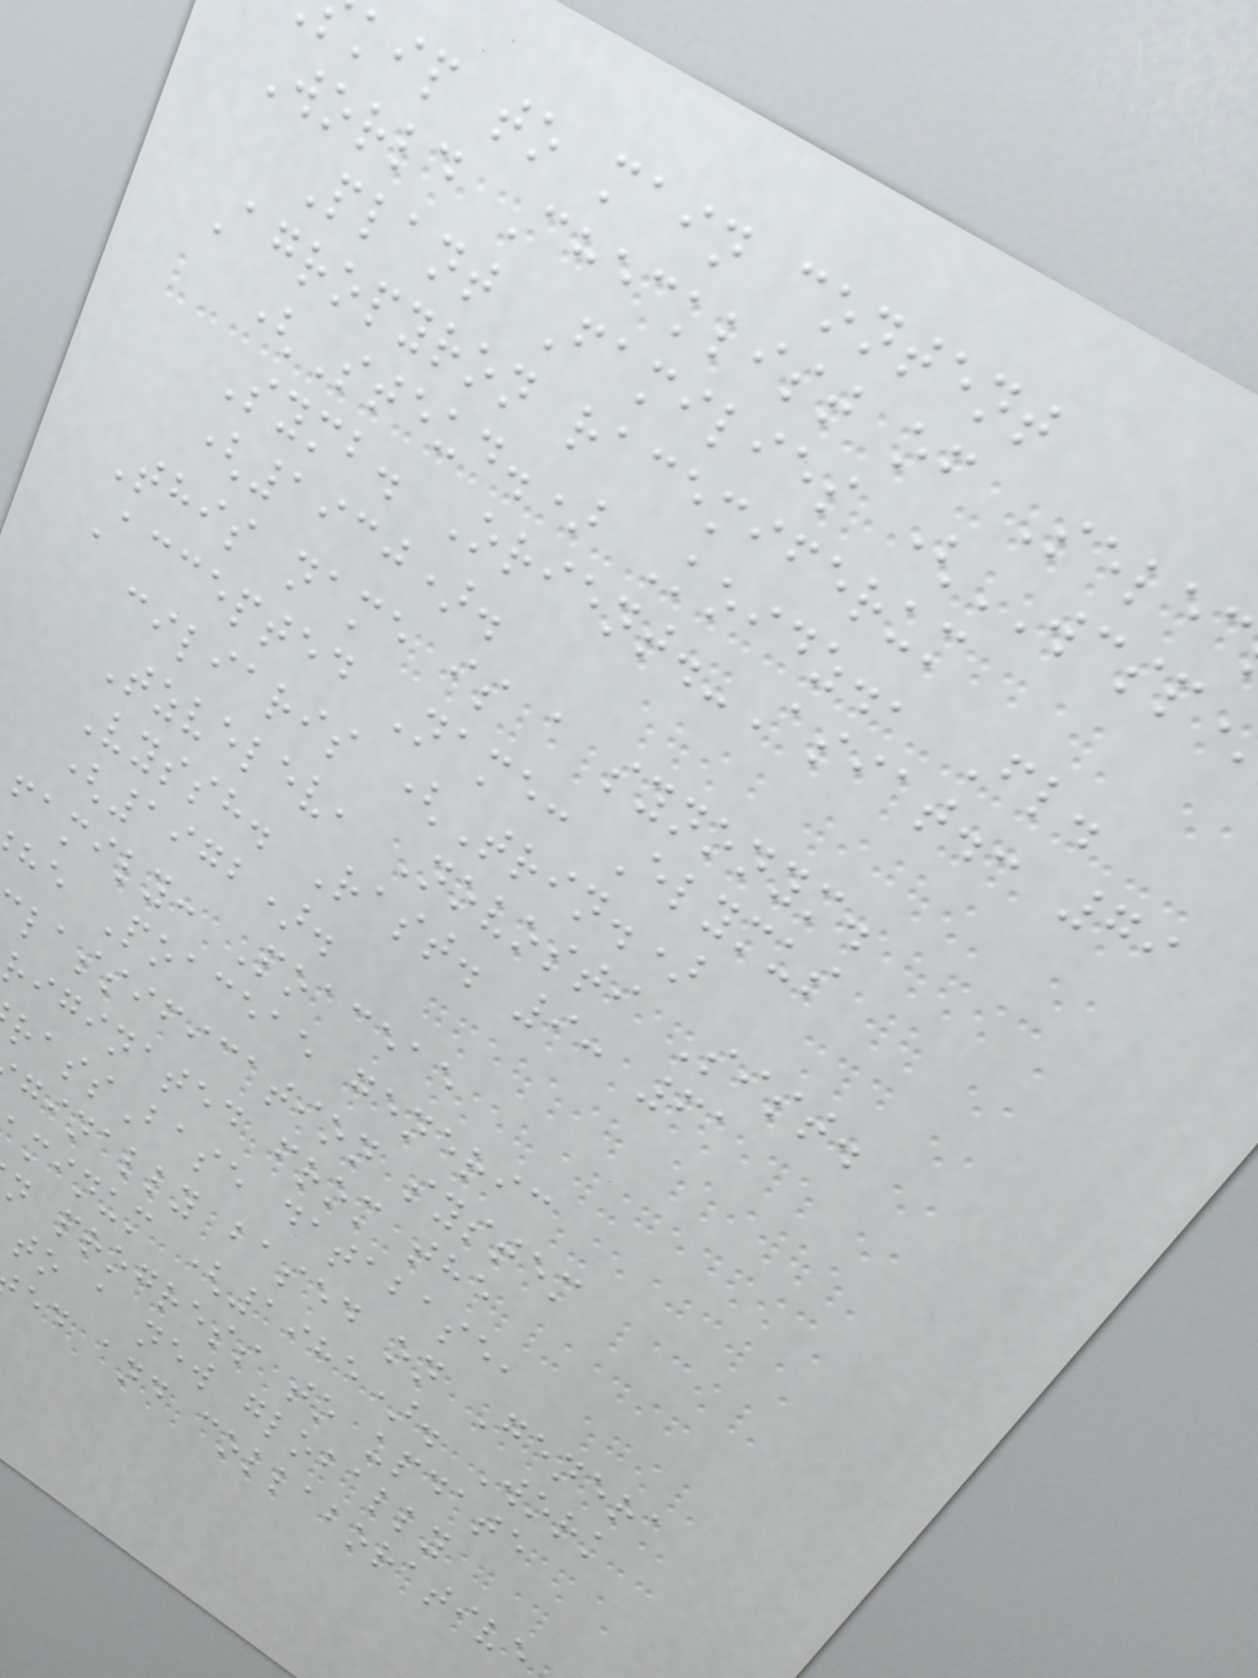kip to main content
World Checklist of Selec
Plant Families (WCSP
Agropyron racemiferum
(Steud.) Koidz., Fl.
Symb. Orient.-Asiat.: 79
(1930).
This name is a synonym.
Accepted Name: Elymus
ciliaris (Trin.)
Tzvelev, Novosti Sist.
Vyssh. Rast. 9: 61
(1972).
family: Poaceae
he Poaceae generic
lassification system
riginated from the
rassBase database,
ginally based on Genera
minum (1985). Work
n progress to update
to a new globally
ed and collaborative
